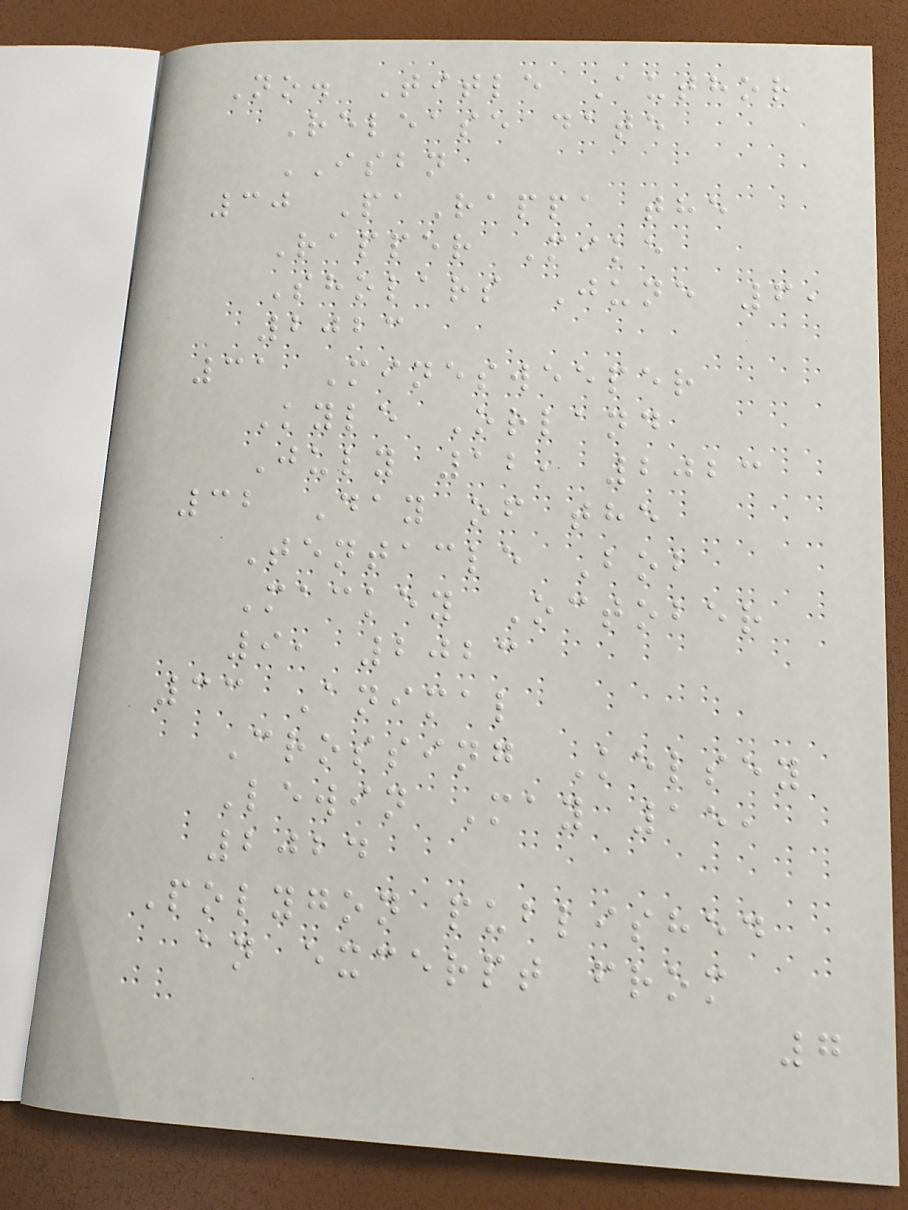No. Title Author
Release date
ISBN
30 PaRappa the
Rapper Mike
Sholars June 6,
2023
31 Minesweeper
Kyle Orland
July 12, 2023
32 Day of the
Tentacle Bob
Mackey October
9, 2023
33 Animal
Crossing Kelsey
Lewin May 15,
2024
Polygon published
an excerpt from
7
